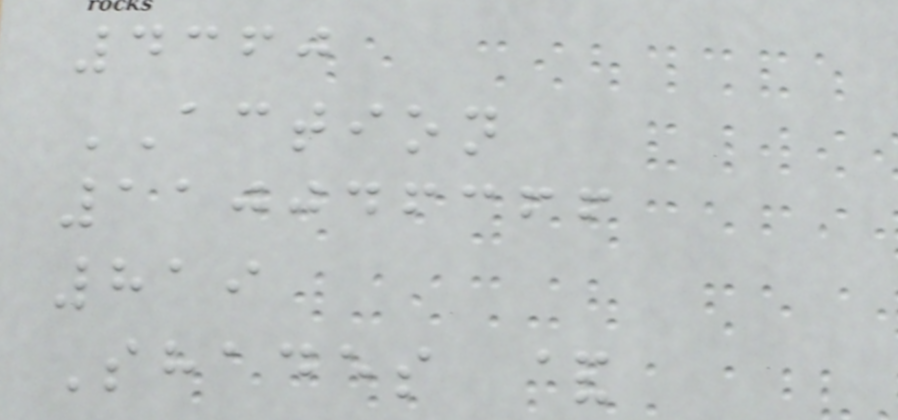4360
ACTION
110046366
819
Shades &
